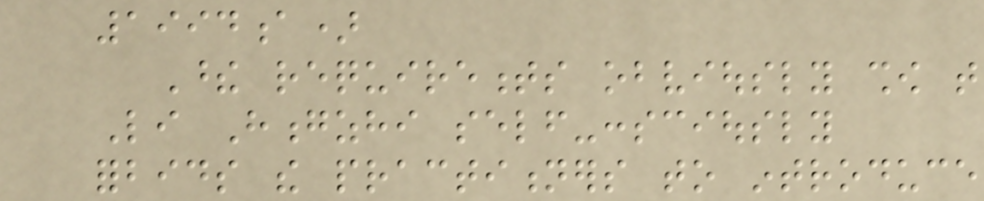1994a)
These requirements obviously show that
Li Hongzhi self-consciously
forbids the practitioners to introduce
